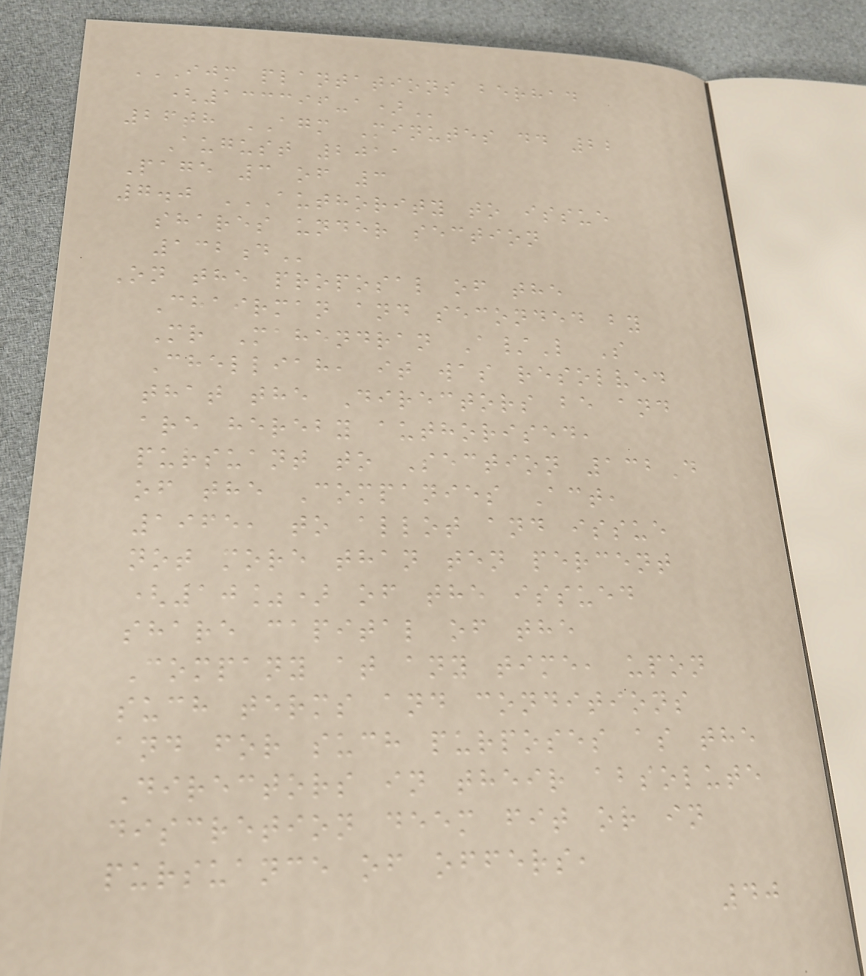IJM PLANTATIONS BERHAD
(133399-A)
26th AGM Minutes dd 22
August 2011
Page 3 of 3
7.0 AUTHORITY TO ISSUE
SHARES UNDER SECTION
132D
On the proposal of the
Chairman and seconded by
Mr Mahendran A/L S
Chelliah, it was resolved
that the Directors be and
are hereby authorised,
pursuant to Section 132D
of the Companies Act,
1965, to allot and issue
not more than ten percent
(10%) of the issued
share capital of the
Company at any time, upon
such terms and conditions
and for such purposes as the
Directors in their absolute
discretion deem fit or in
pursuance of offers,
40
